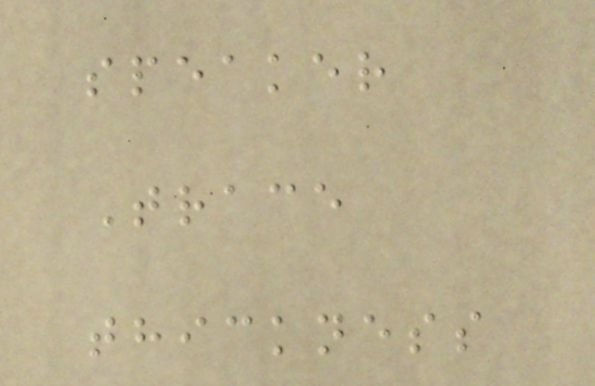speaker
Trace
thickness
